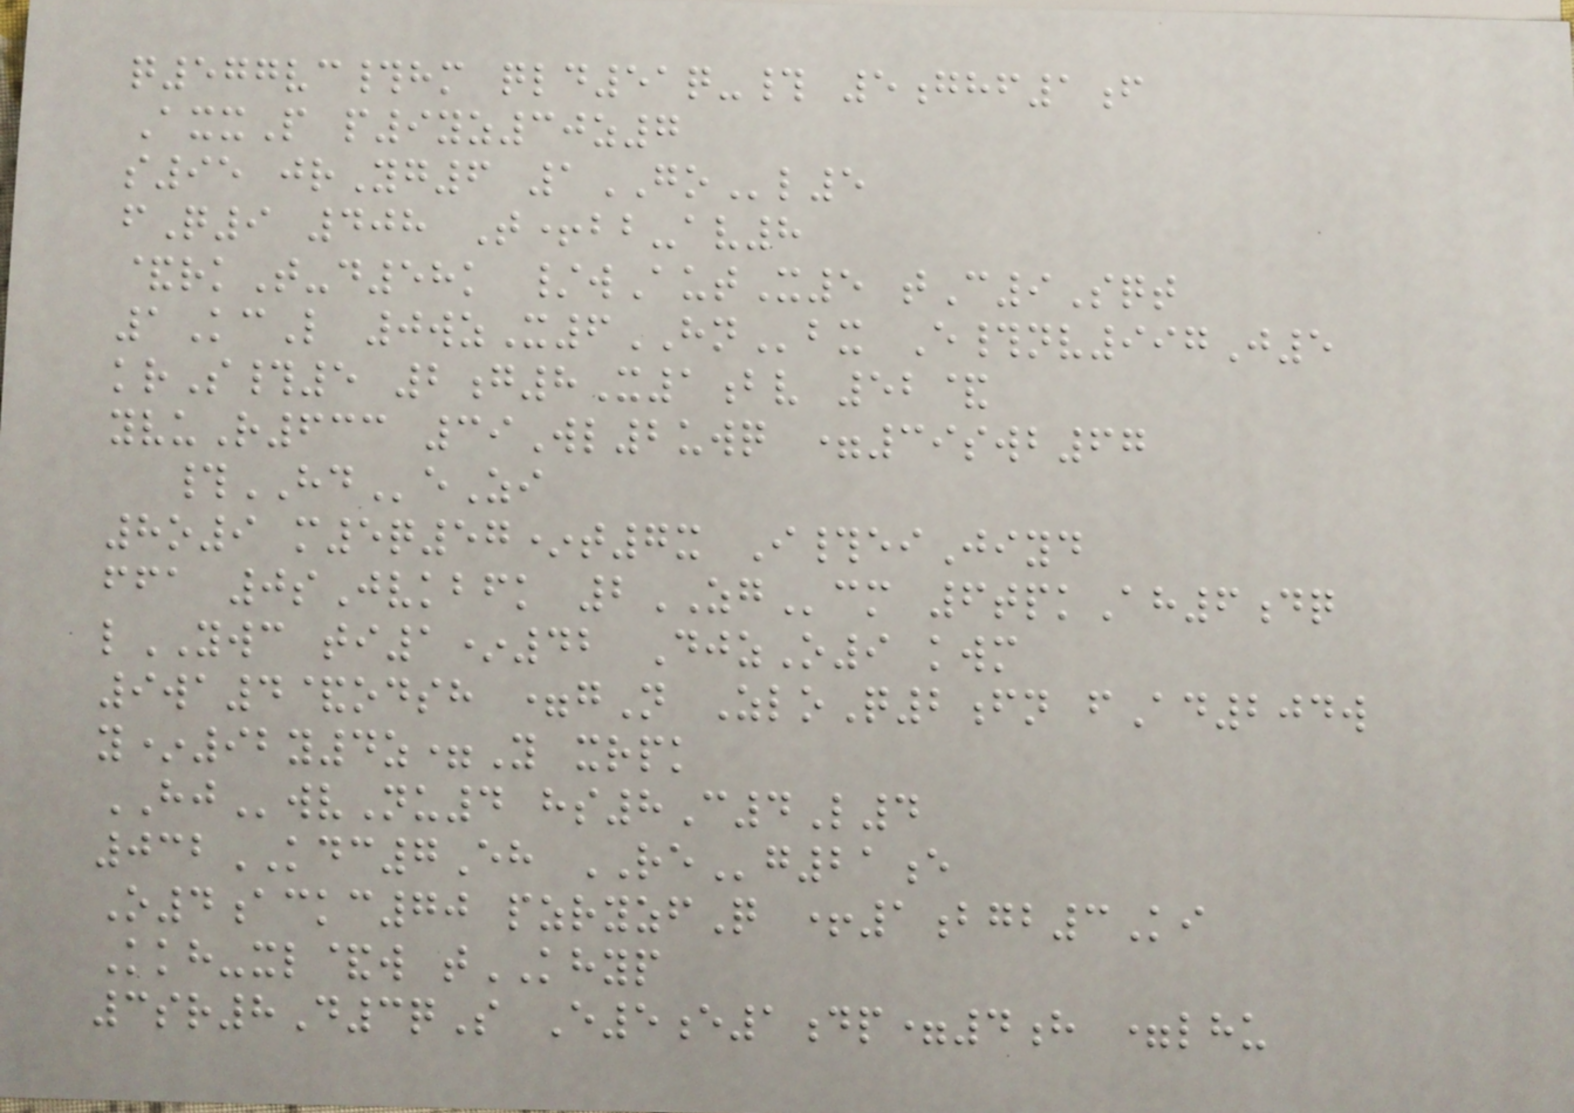q577vc#hm qld51q-# 5ghf1f
AxxP p9yz30z7
s95 jrYg6 1GOl5
fQ9 408 T+bb-av8
&rkT-d58k /wAutX5 tC9Sqt
1KcL 0wzX6HNbx E#nv997J5
krS#5 2g8X1bv 52&
yvuR633 39Wl2uwq =39swb67
#HDeZi
8o9 m5q57*t7x I#eiJiyd
ffa 0sJvkbfk 2ZGcm 6tpkAh6dq
lYWC ti1*42 DjzO9 kwm
9wa4&odsh =gN ZloQ2fn fAd204w
y*92y4z=Y xrpk
HJwvNu4 hs8C4L4
032KDC7Eh REg21e
O4ackc70 pzryzfQ +1bgb3Ki
Kkh-xl&w tKHYP
3sr8D3qS E5e1dp=4h =lhu
